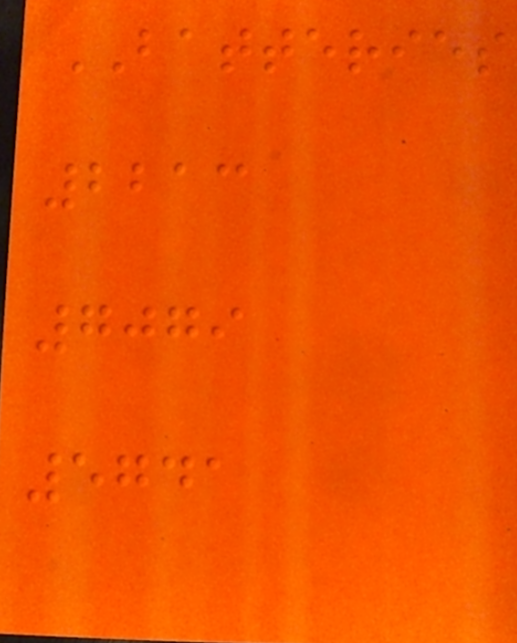BATTERIES
2213
7079
5741
